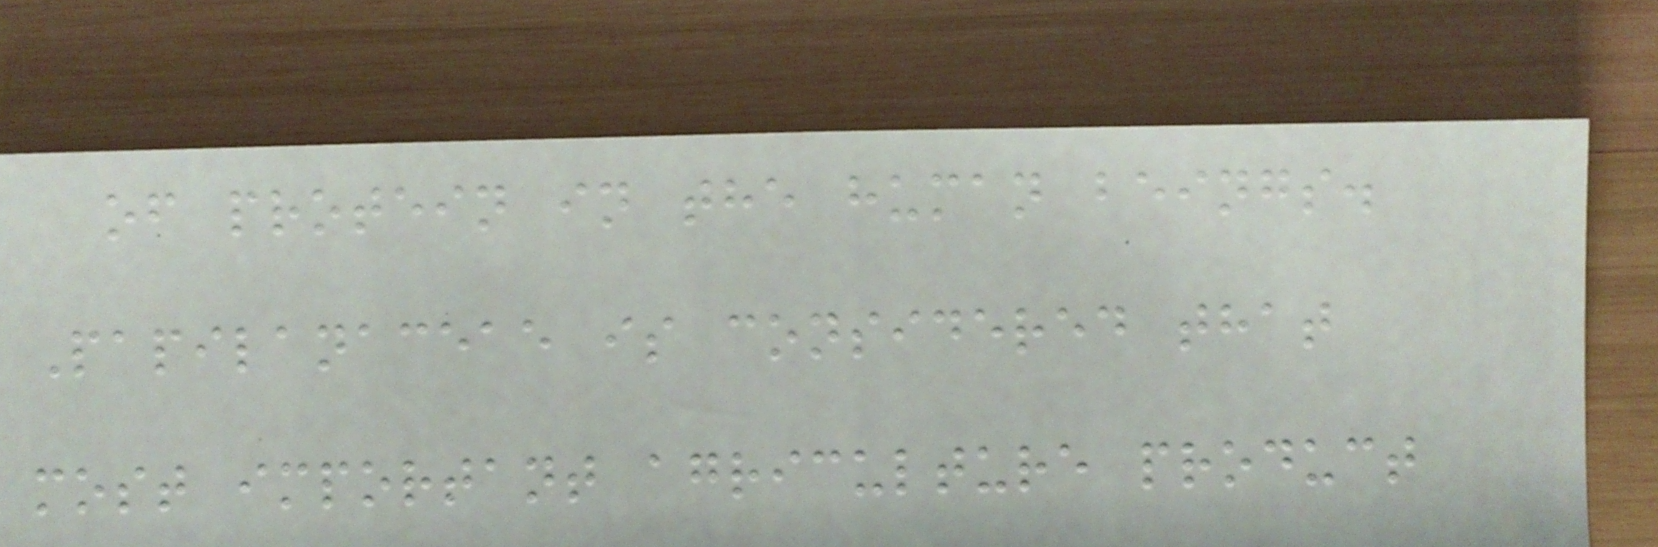of protein in the human beings.
Papilanaceae is considered that
most important agriculture product
